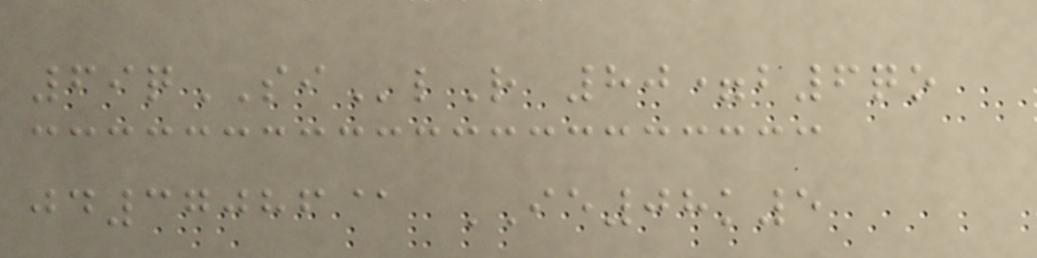69qSIlR 80=b6qo
jd37086@ IE08k5
